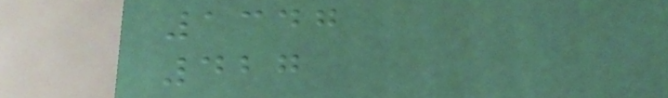1347
427
